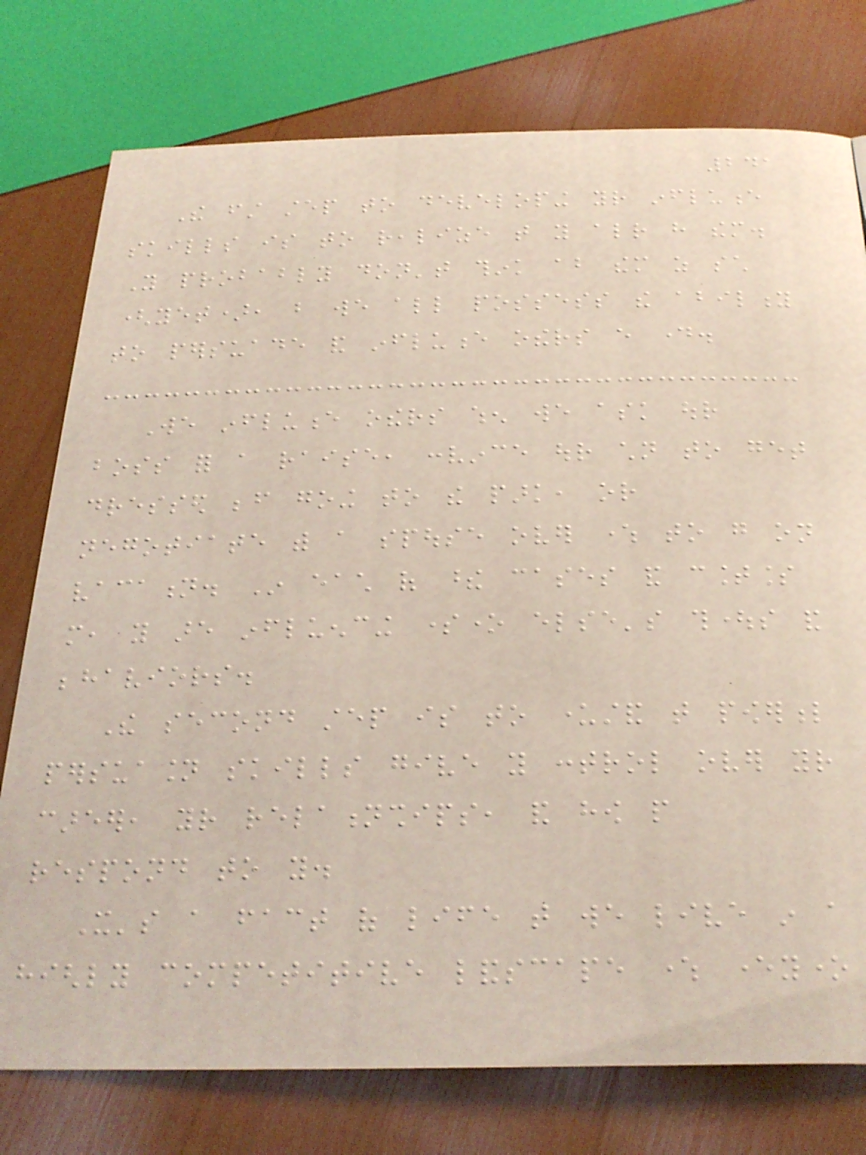241
The first step to developing your influence
skills is to realize that you already have them.
You probably don't think about them as such
(yet), but we all possess the ability
to persuade and influence others every day.
We influence others when we ask our
boss for a raise, convince our children to get
dressed before going to the park, or
negotiate with a spouse over where to go on
vacation. In each of these cases and countless
more, you are influencing someone else's thoughts and
behaviors.
The second step is to understand that powerful
persuasion skills give you control over your
career, your relationships, and how people
respond to you.
It's a fact of life that we live in a
highly competitive landscape where everyone
